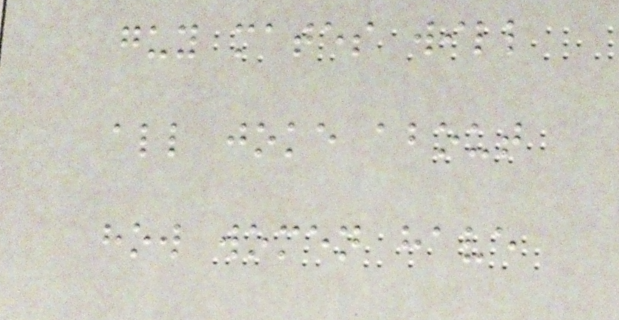guy mates will
all joke about
how women have
